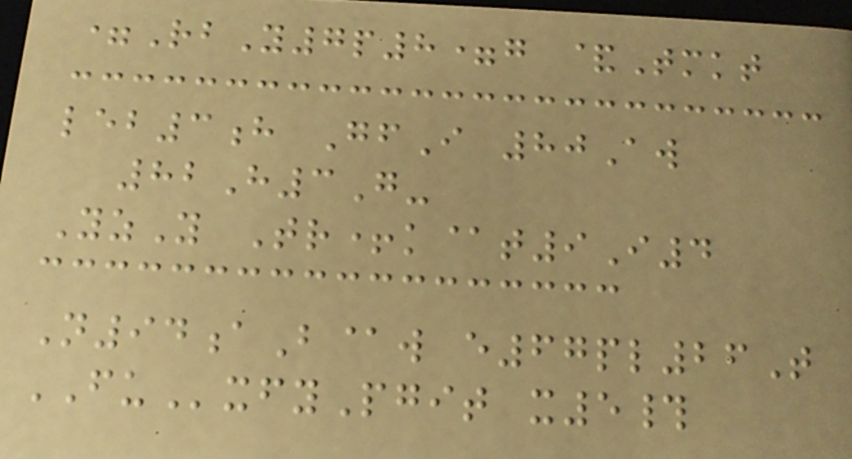=RbY7p8=g &Tmkt
leb3h GfI 80Aw
82H3G-
YzY Tr+k@t9I4
N94aB@w e67pl26T
FUxfyPgit x5#
